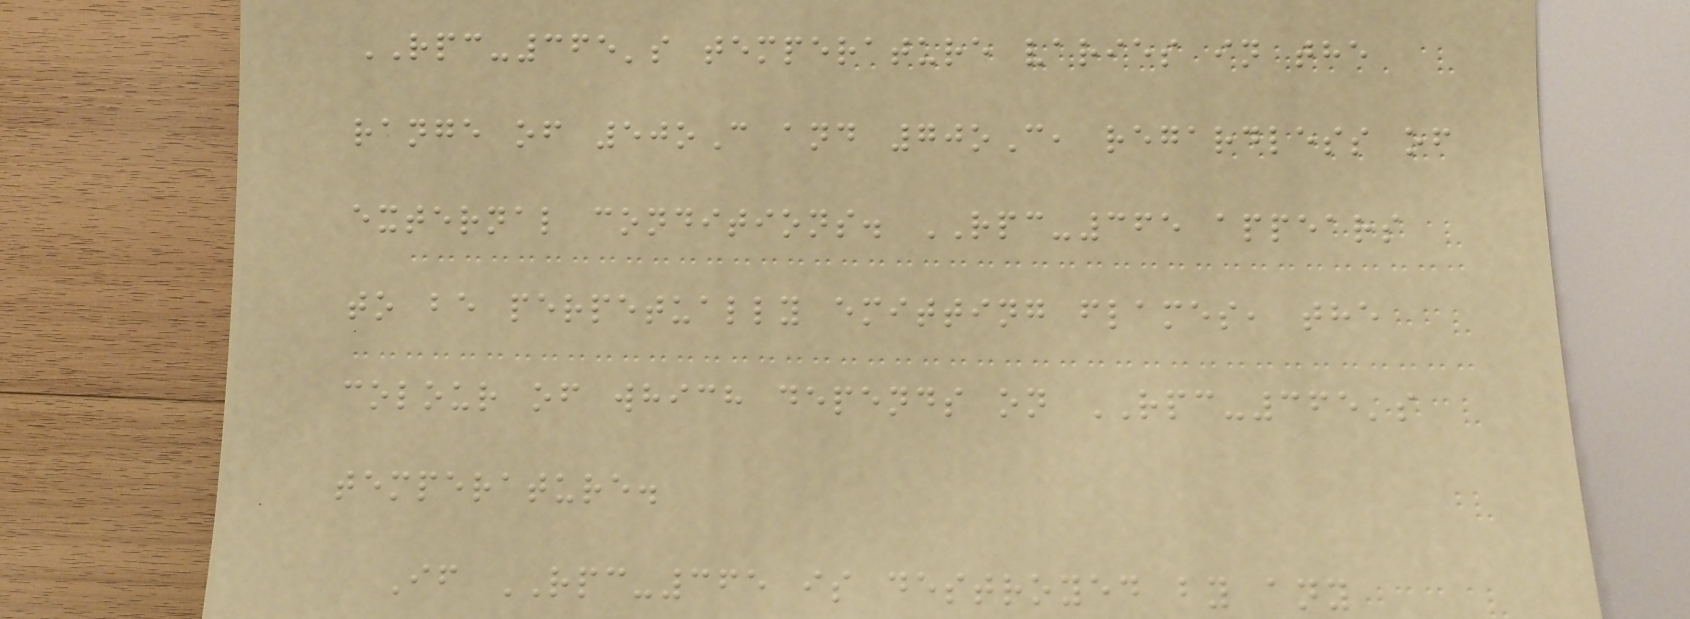RPC-365's temperature varies in the
range of 50oC and 70oC, regardless of
external conditions. RPC-365 appears
to be perpetually emitting flames, the
colour of which depends on RPC-365's
temperature.
If RPC-365 is destroyed by any
